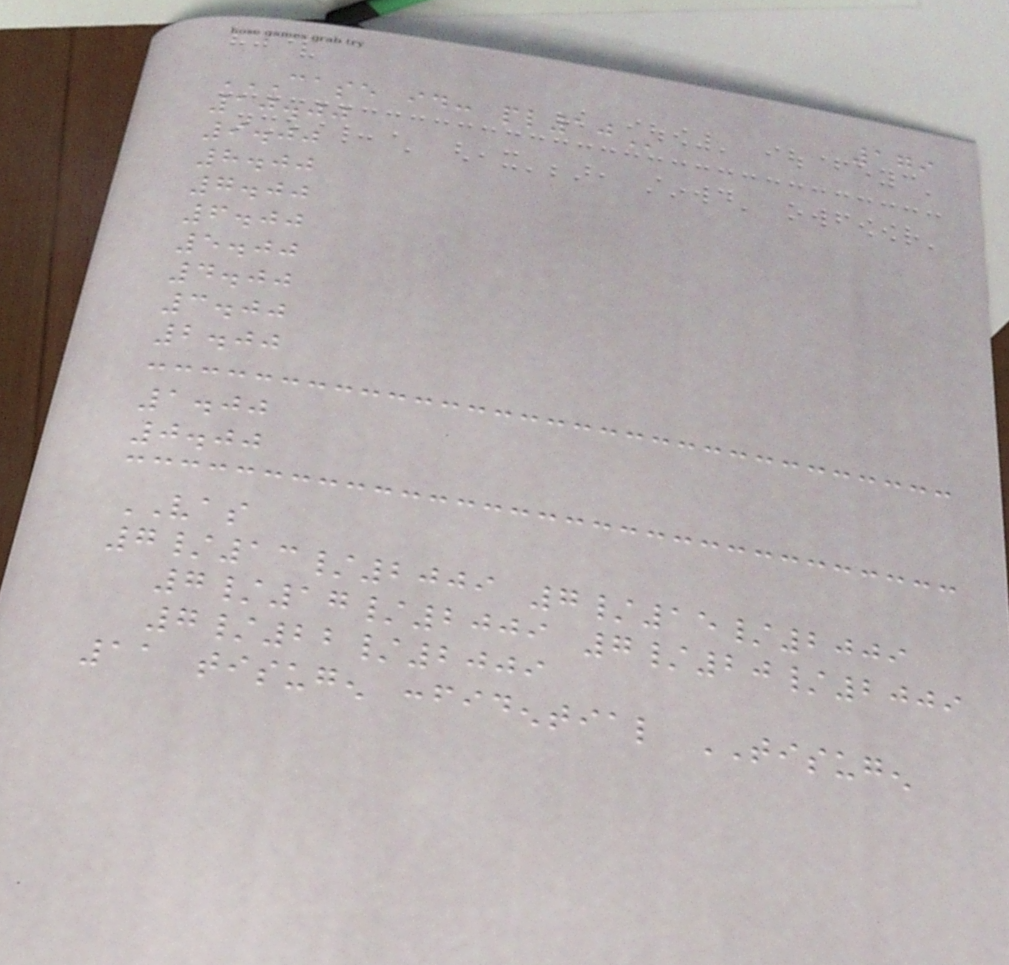179
CASE ID: PL10
10.00
9.00
8.00
7.00
6.00
5.00
4.00
3.00
2.00
1.00
0.00
VAS
7/13/2009 7/15/2009
7/17/2009 7/20/2009
7/22/2009
11 tisugen confidential TISUGEN
